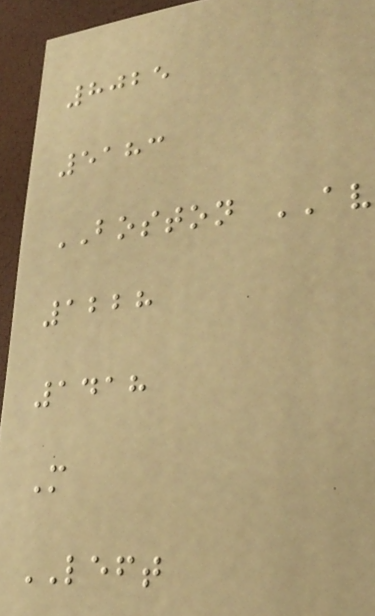8025
5183
BOSTON AV
1228
1418
M
LEFT
